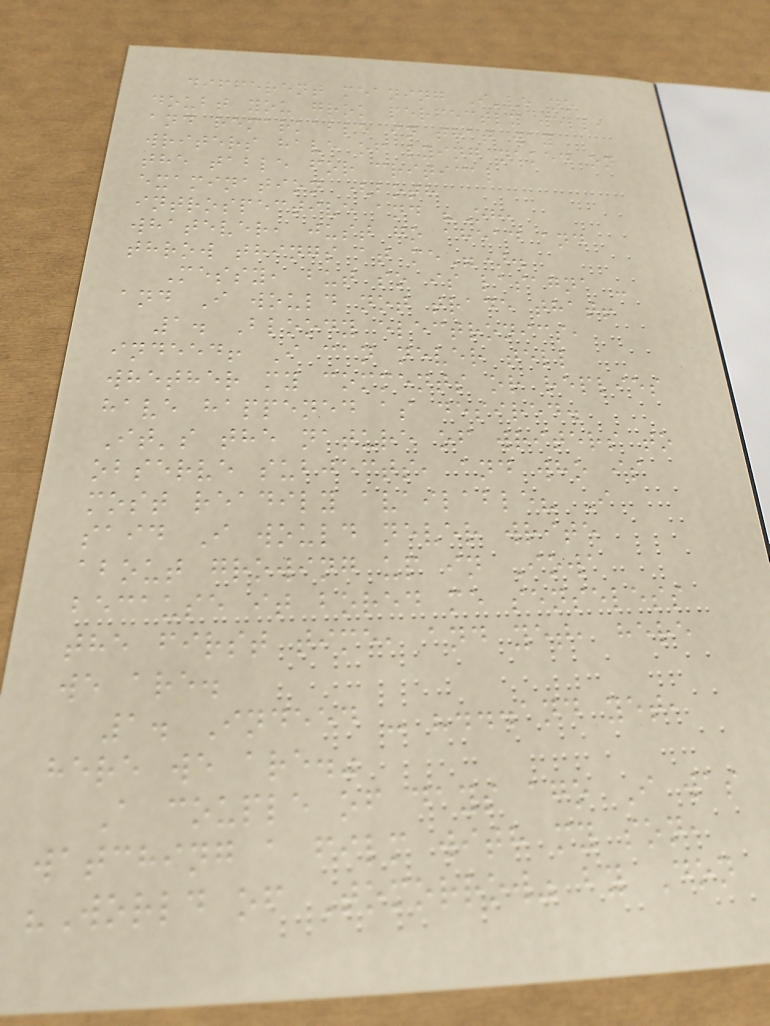different meaning I've no
doubt you grok perfectly well,
and remarkable in that way
writers have of lying naked on
the table for critical
examination (both
introspective and "Oh,
whatever, just go ahead and
throw things at me").
Messy, but so is lasagna -
and I would not trade that!
1. Bloody electronics,
indeed! I can never tell
whether my comments or replies
have happened as desired.
It's the nature of writers to
observe subjects, and who is
most readily available? I
said I would never write
about growing up in Iowa
because it bored me senseless
the first time, and yet, here
we are.
1. Indeed - "...and yet,
here we are."
A couple of days ago I was
watching a film with my son,
"World of Tomorrow" by Don
